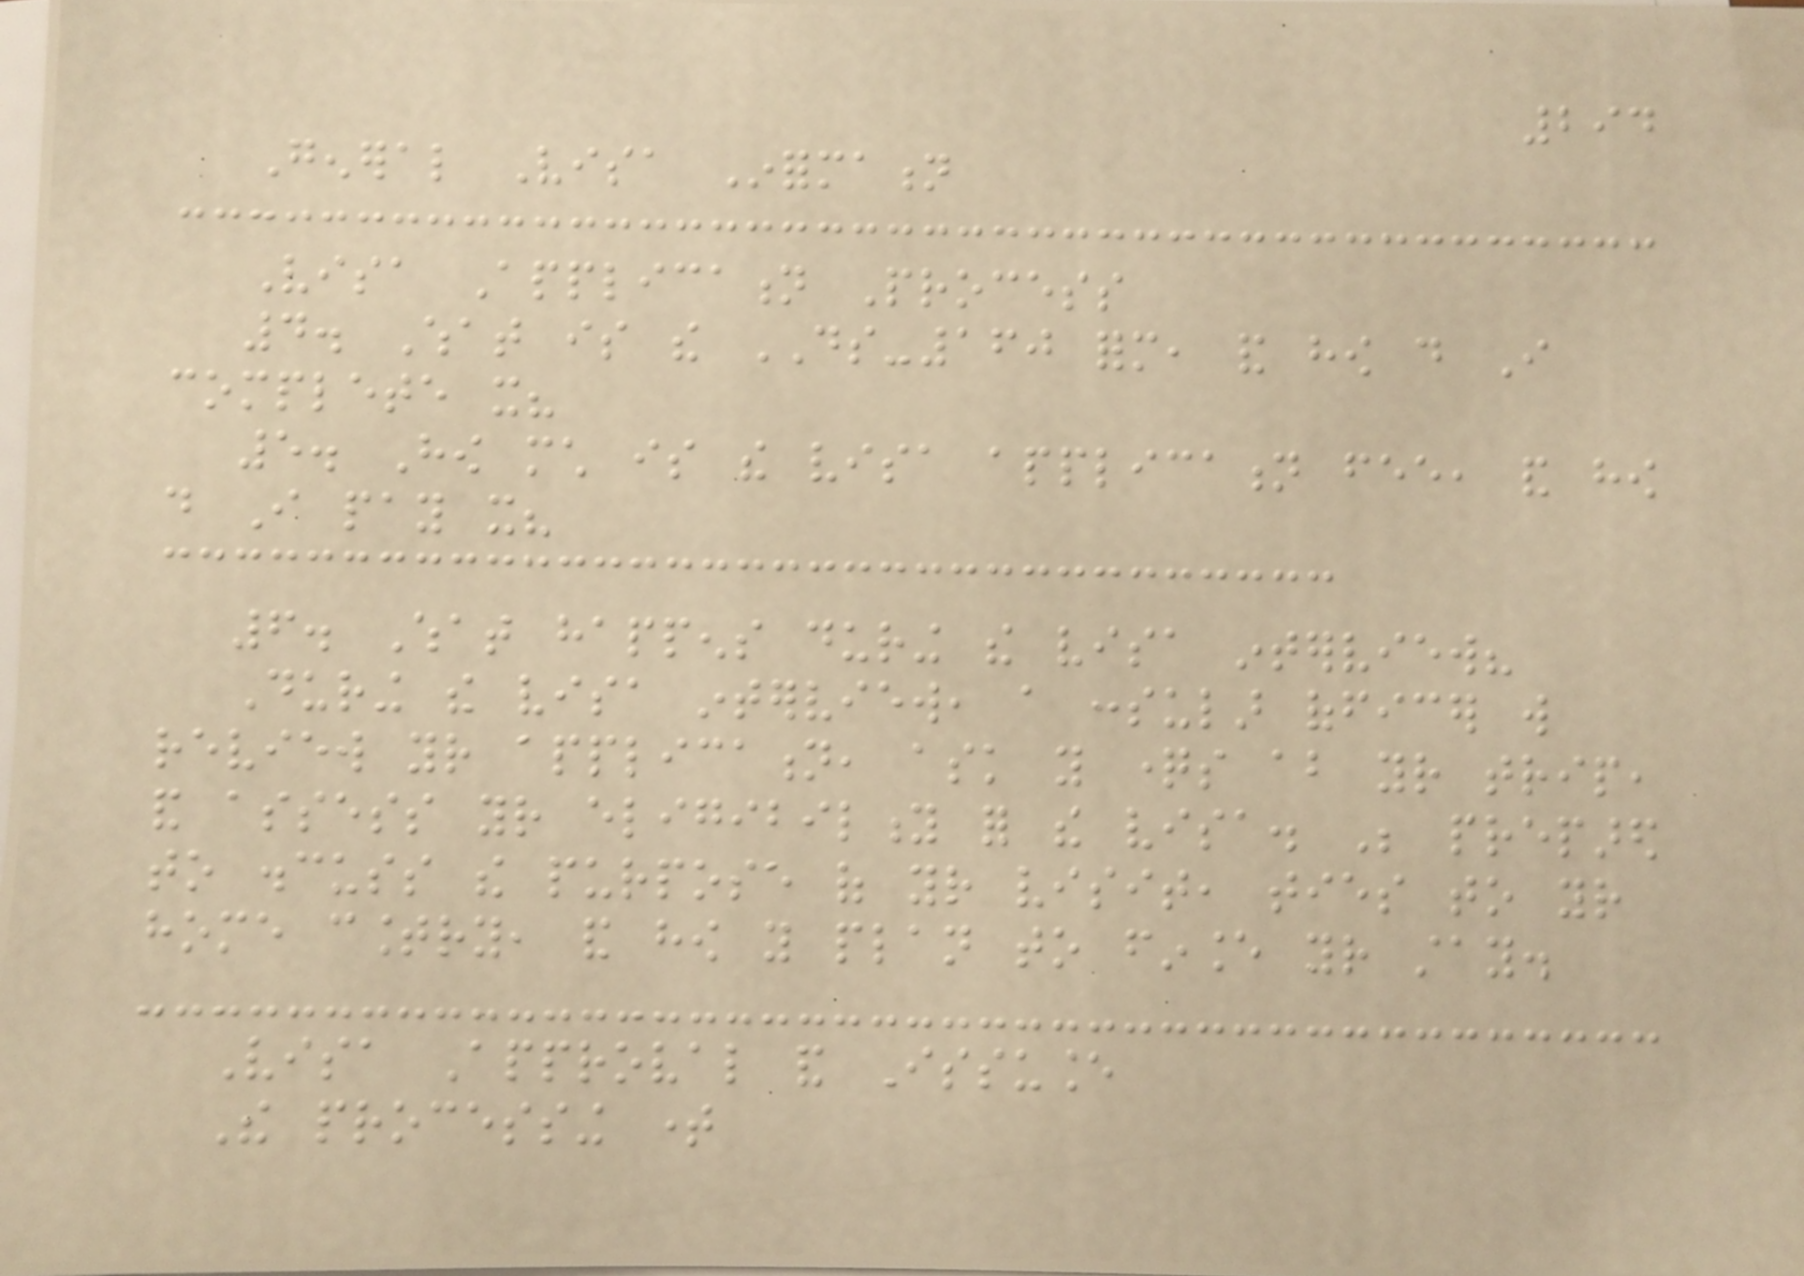294
General Visa Information
Visa Application Process
4. What is the DS-160 form, and how do I
complete it?
5. How much is the visa application fee, and how
do I pay it?
6. What happens during the visa interview?
During the visa interview, a consular officer will
review your application, ask you questions about your trip,
and assess your eligibility for the visa. Be prepared
to discuss the purpose of your visit, ties to your
home country, and how you plan to finance your stay.
Visa Approval and Issuance
The processing time
